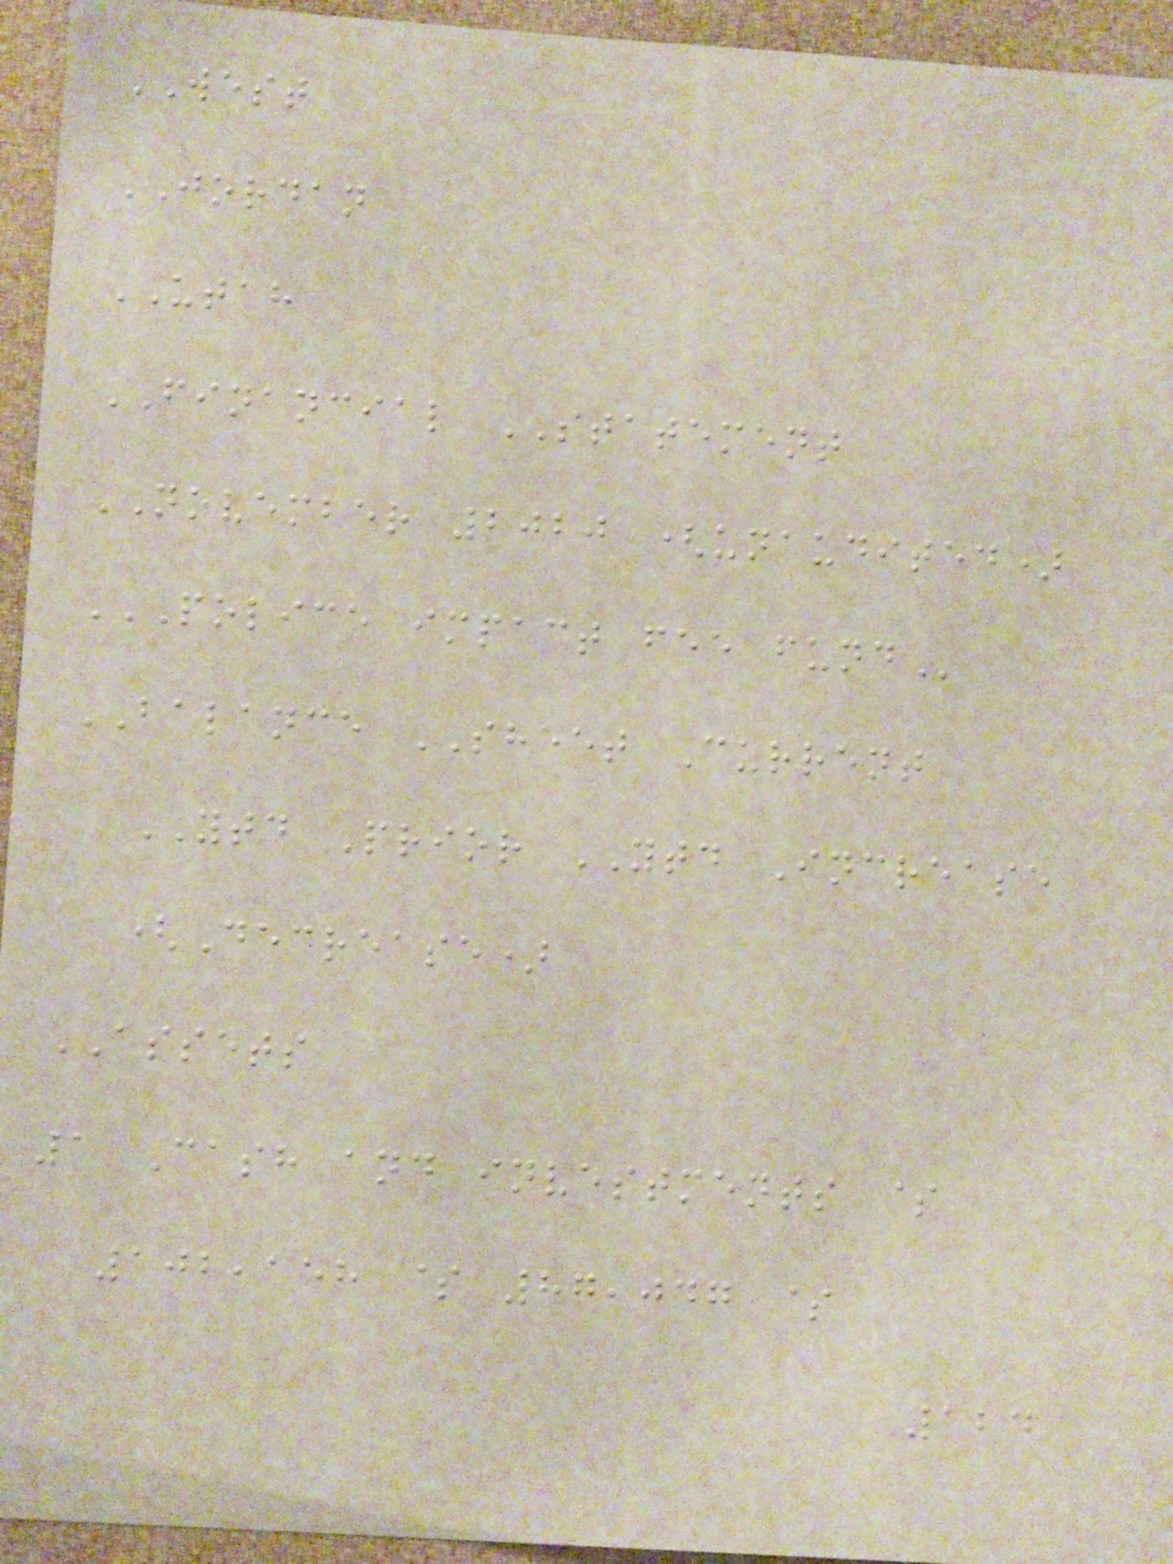WEST
JORDAN
UTAH
FINANCIAL STATEMENT
NOVEMBER 2020 (unaudited)
POLICE IMPACT FEE FUND
BALANCE SHEET Current
YTD Prior YTD Increase
(Decrease)
ASSETS
1 Cash and investments $
102,158 $ 87,047 $
124
